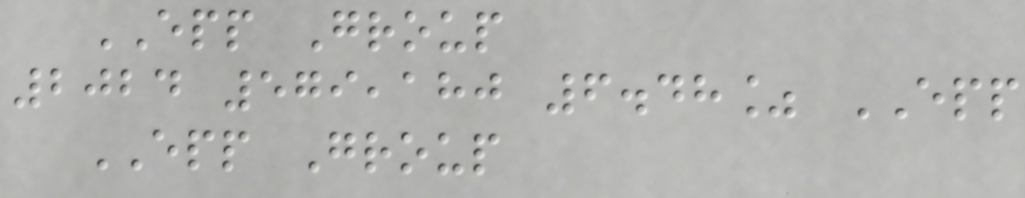EPP Group
2024 579,180 6.48% EPP
EPP Group
